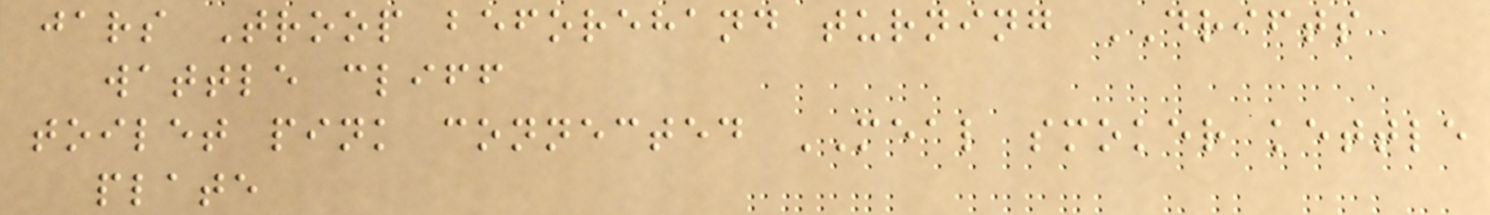jars Troop beforehand turning DRIFTS
wattle cliff
toilet pink connected MEAL smoker kettle
plate
